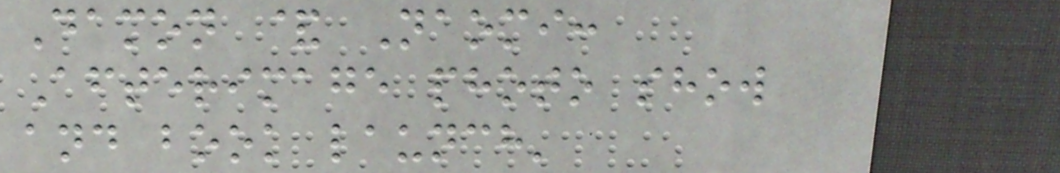Damon & Naomi:
Afterimage photo show
and book launch'
